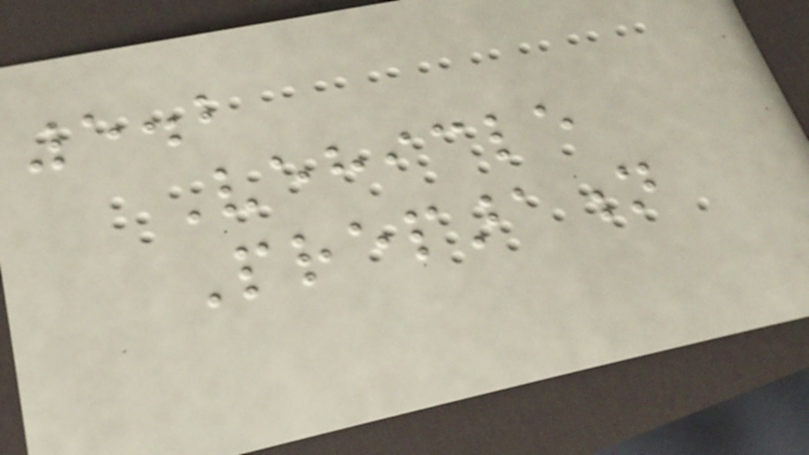5.2
Vehicle
Preparation
